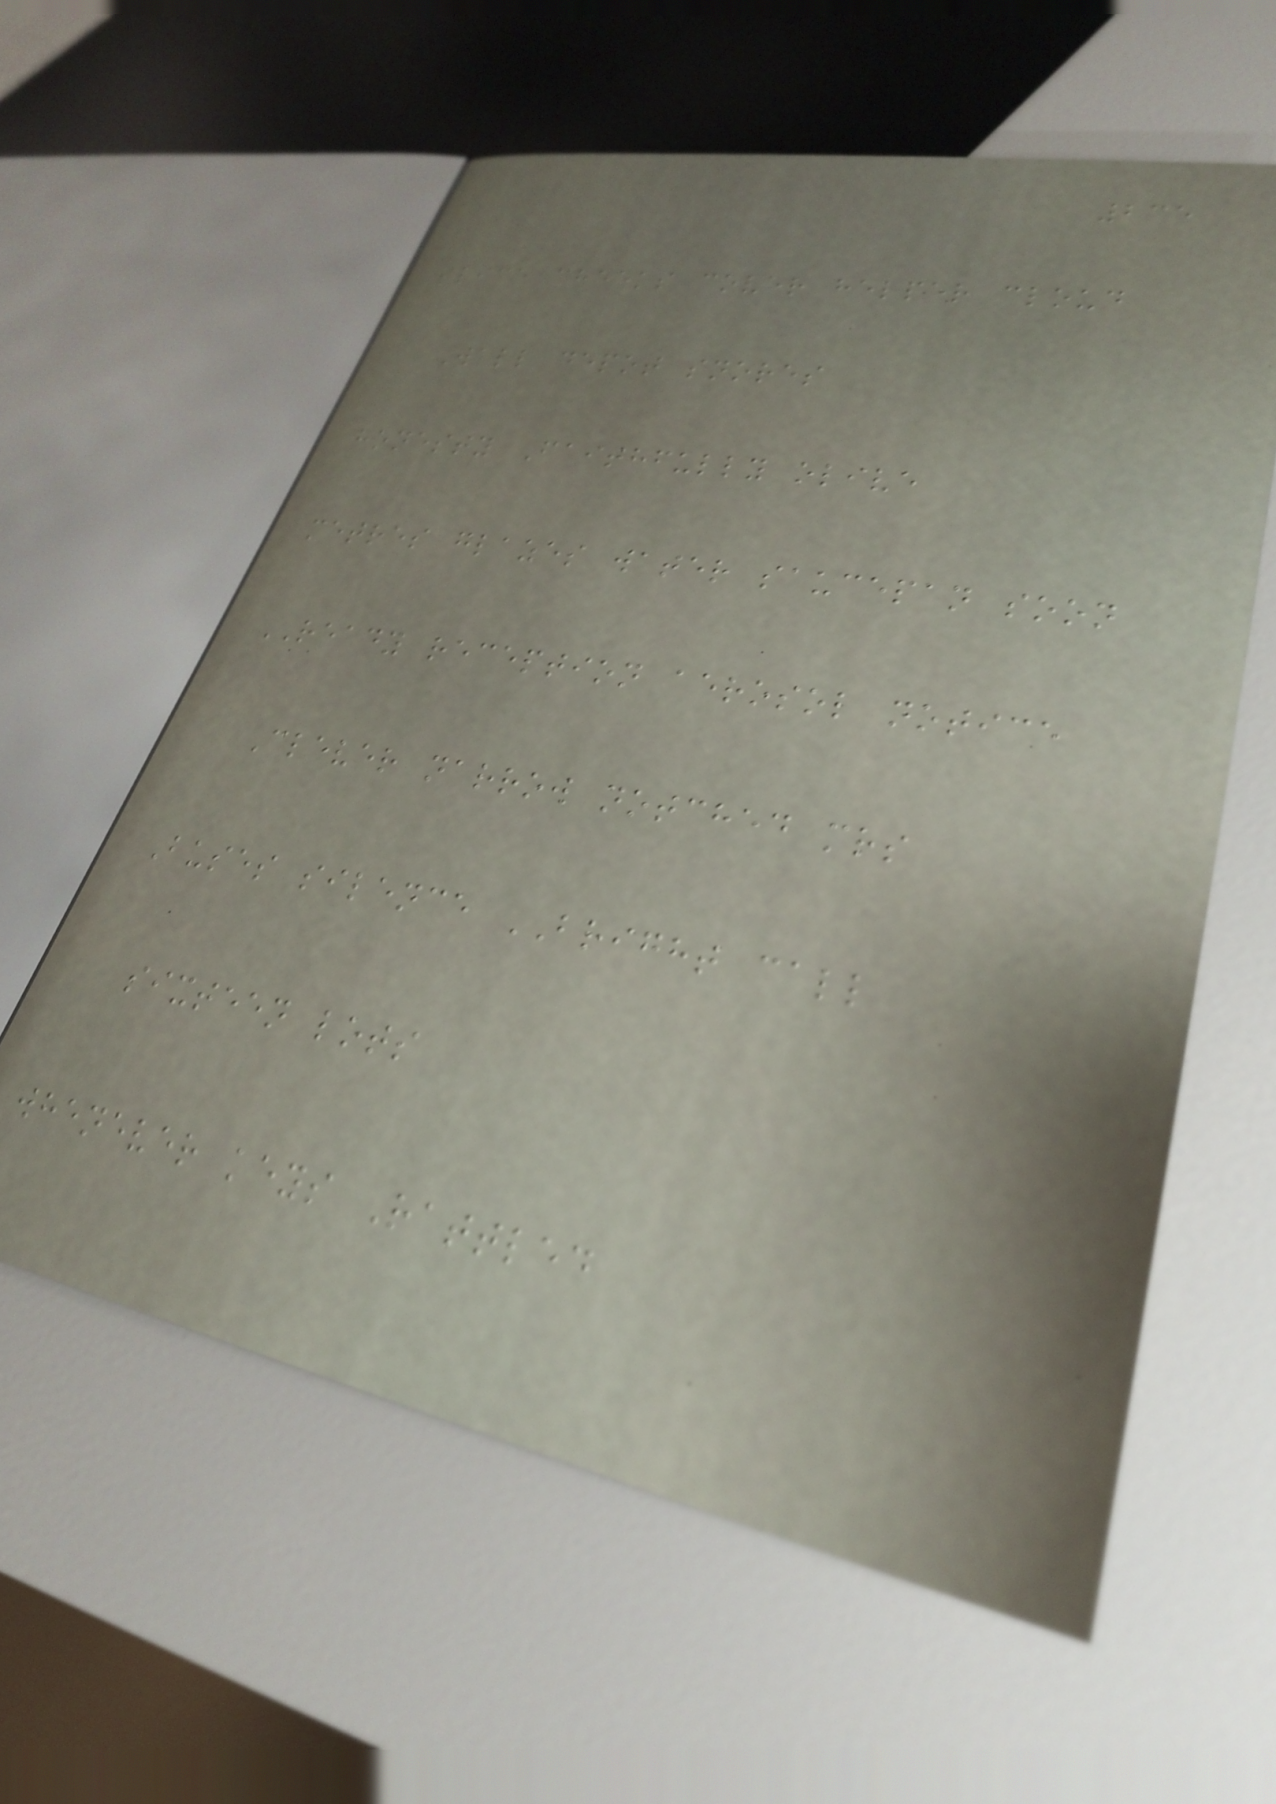235
slice cheeks cover helper cloud
Wall depot snores
honesty Faithfully olive
metres glazes water saucepan soon
READY reception aerosol notice
Clever narrow notched mrs
Buses silence BRIGHT call
sixteen lots
whenever keys Rattled
